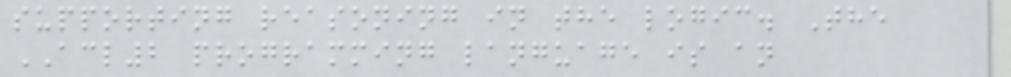supporting reasoning in the logic. The
ACL2 programming language is an
